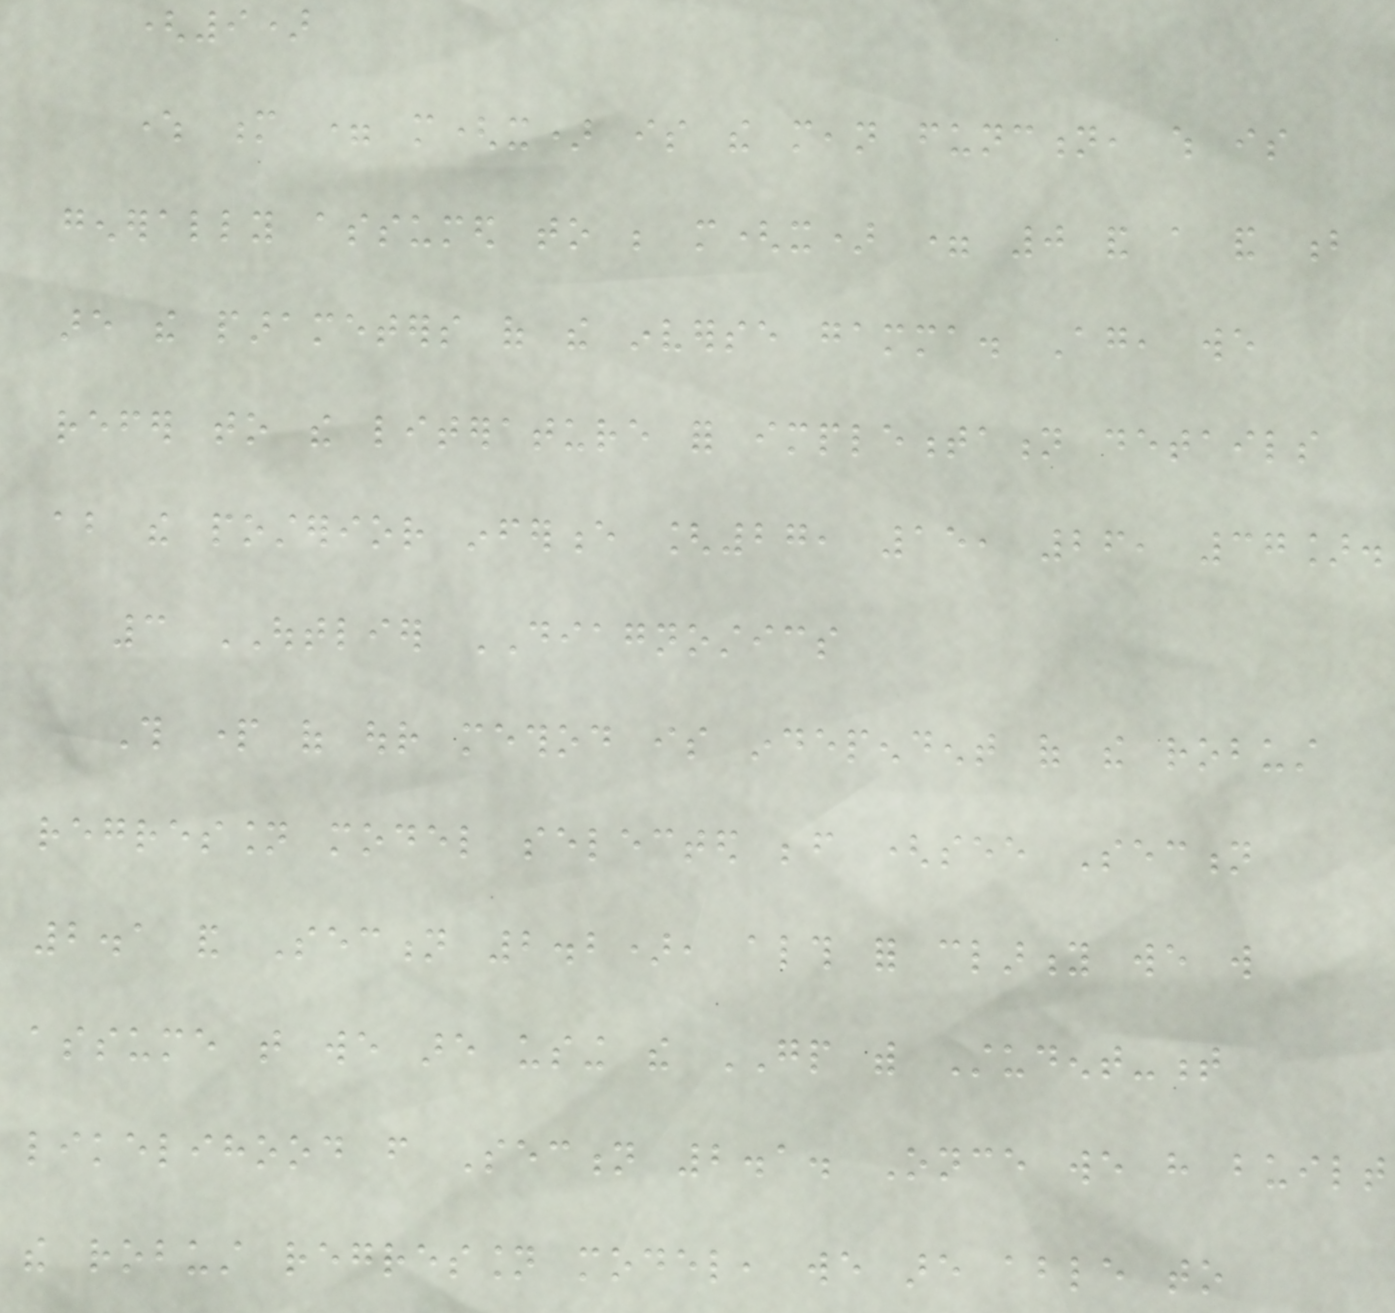(9)
where m = m(x) is the mean function, which is
generally assumed to be m(x) = 0 and a and b
are the parameters of the inverse gamma. Again, we
refer to the literature for implementation details
about the posterior inference [27, 15, 26, 37].
3 OUTLIER DIAGNOSTICS
This part of our method is independent of the robust
regression model selected before (see Section
2.1 and Section 2.2), although for clarity we will
assume that we are using the GP with Student-t
likelihood from Section 2.1. Once we have built
the robust regression model, we are able to
